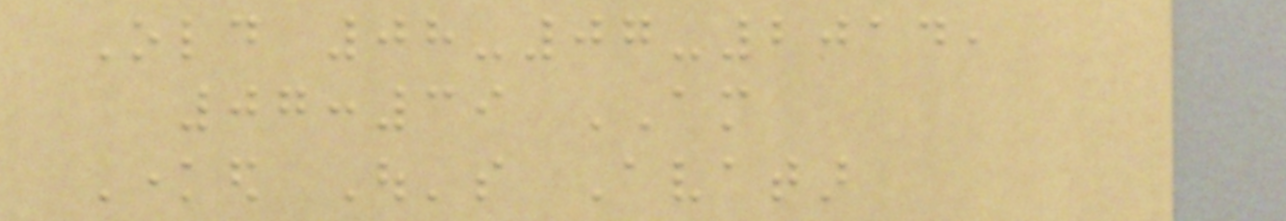Old 08-07-2014,
07:39 AM
Knowed Out's Avatar
